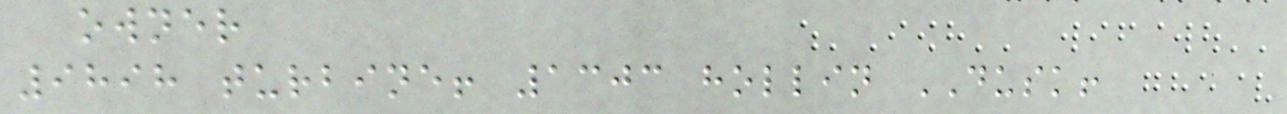owner
9898 turbine! 1303 hollin DUSK!
